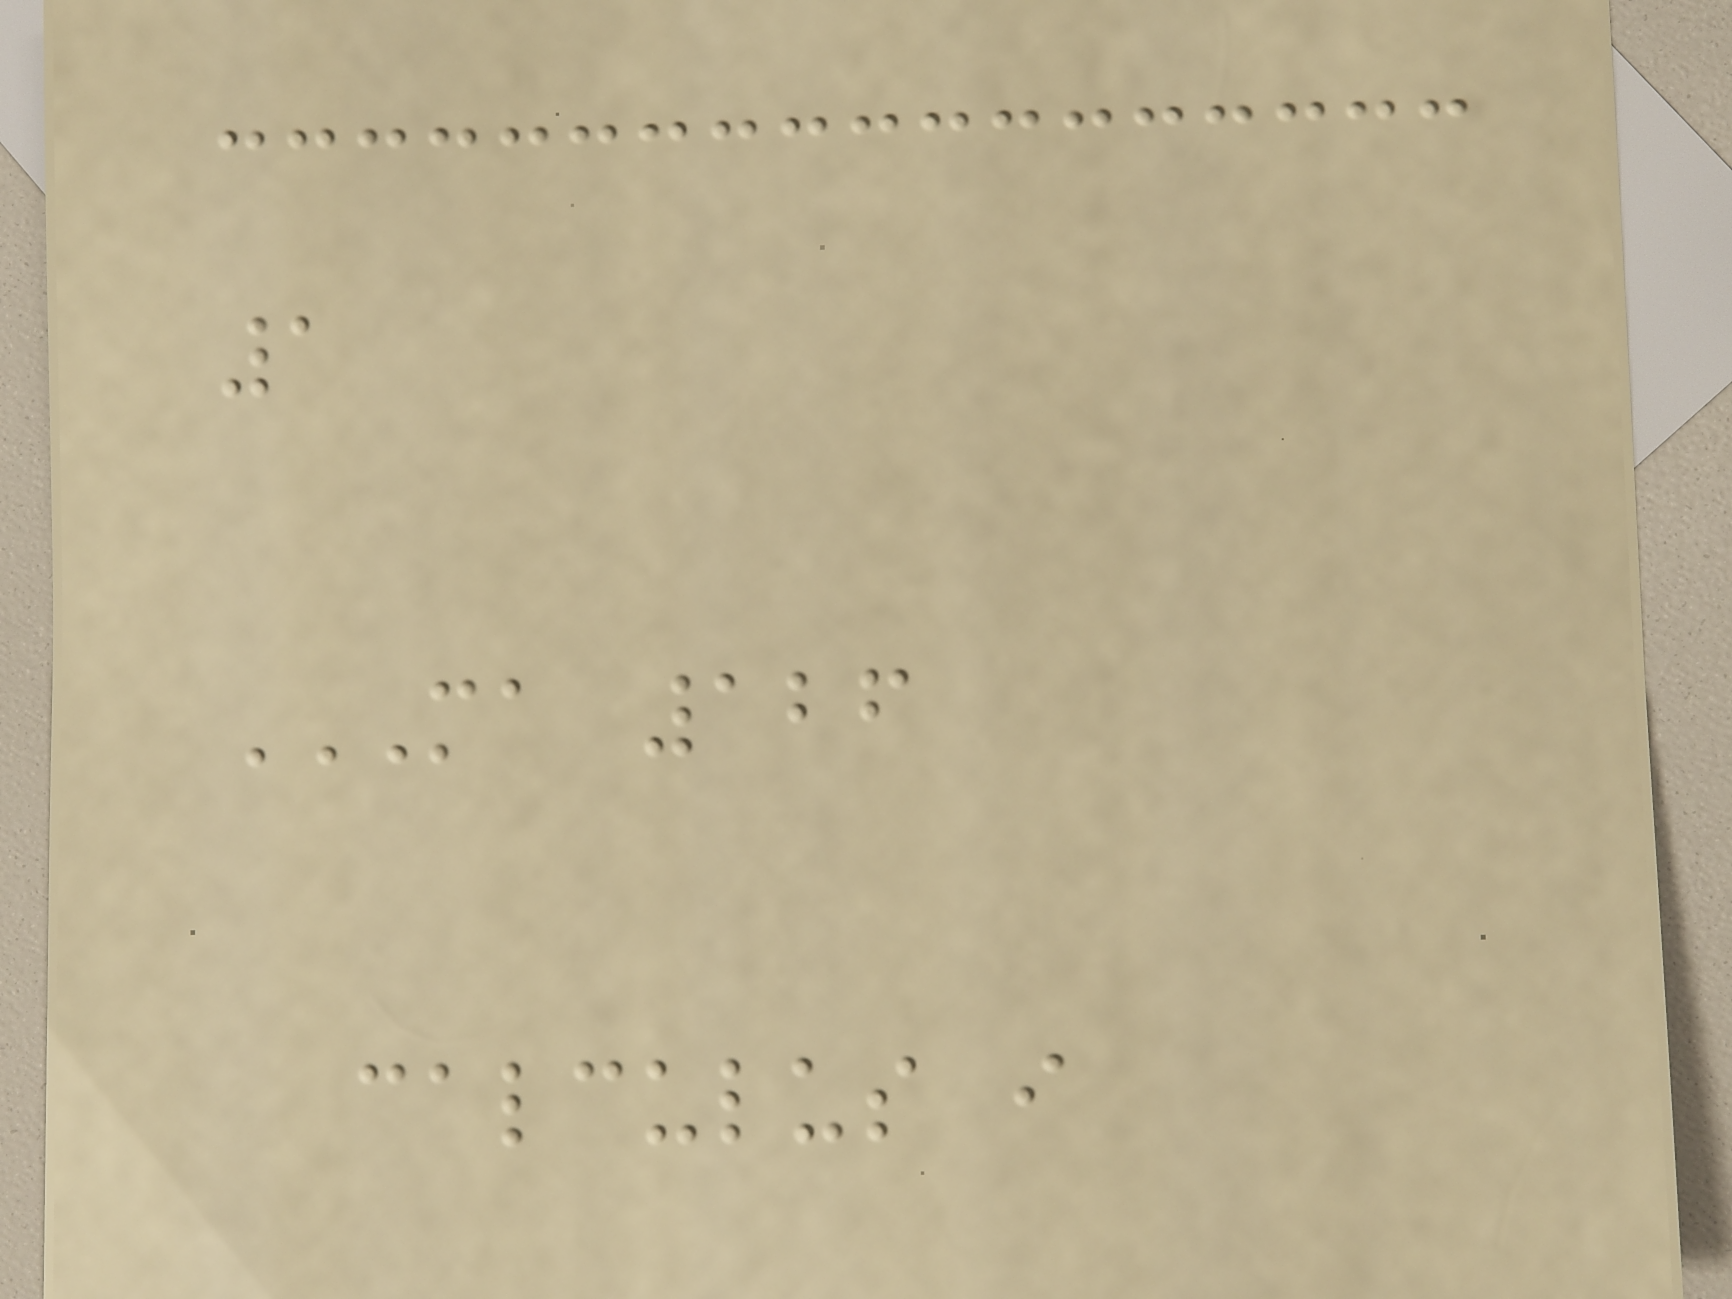1
MA 126
CALCULUS I
